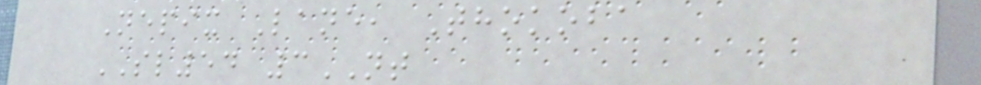Nepix Lane, Thokoba
SL54 3NT
